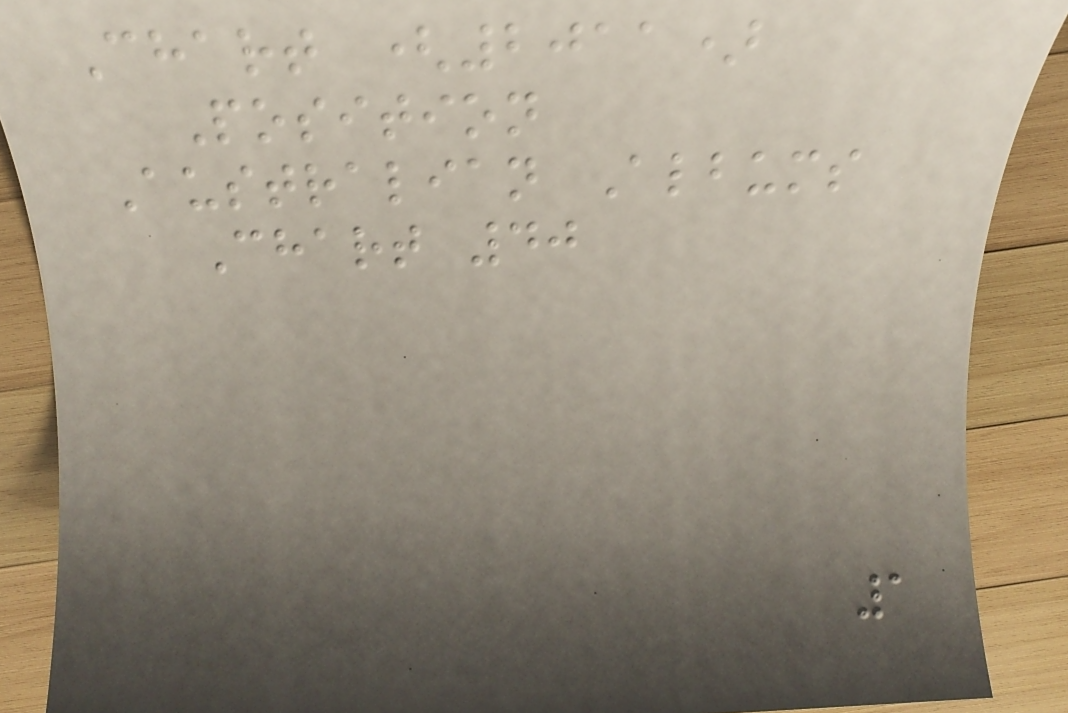Chart (2011)
Position
Australian Albums
Chart 40
1
